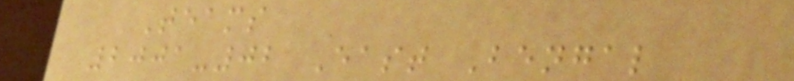Teams
2001-02 East Bengal
